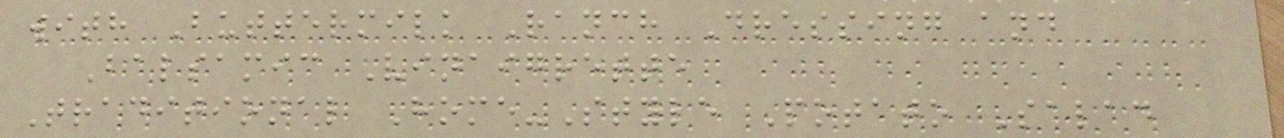with Buttermilk Ranch Dressing and
Balsamic Vinaigrette
Traditional Home-Style Potato Salad
